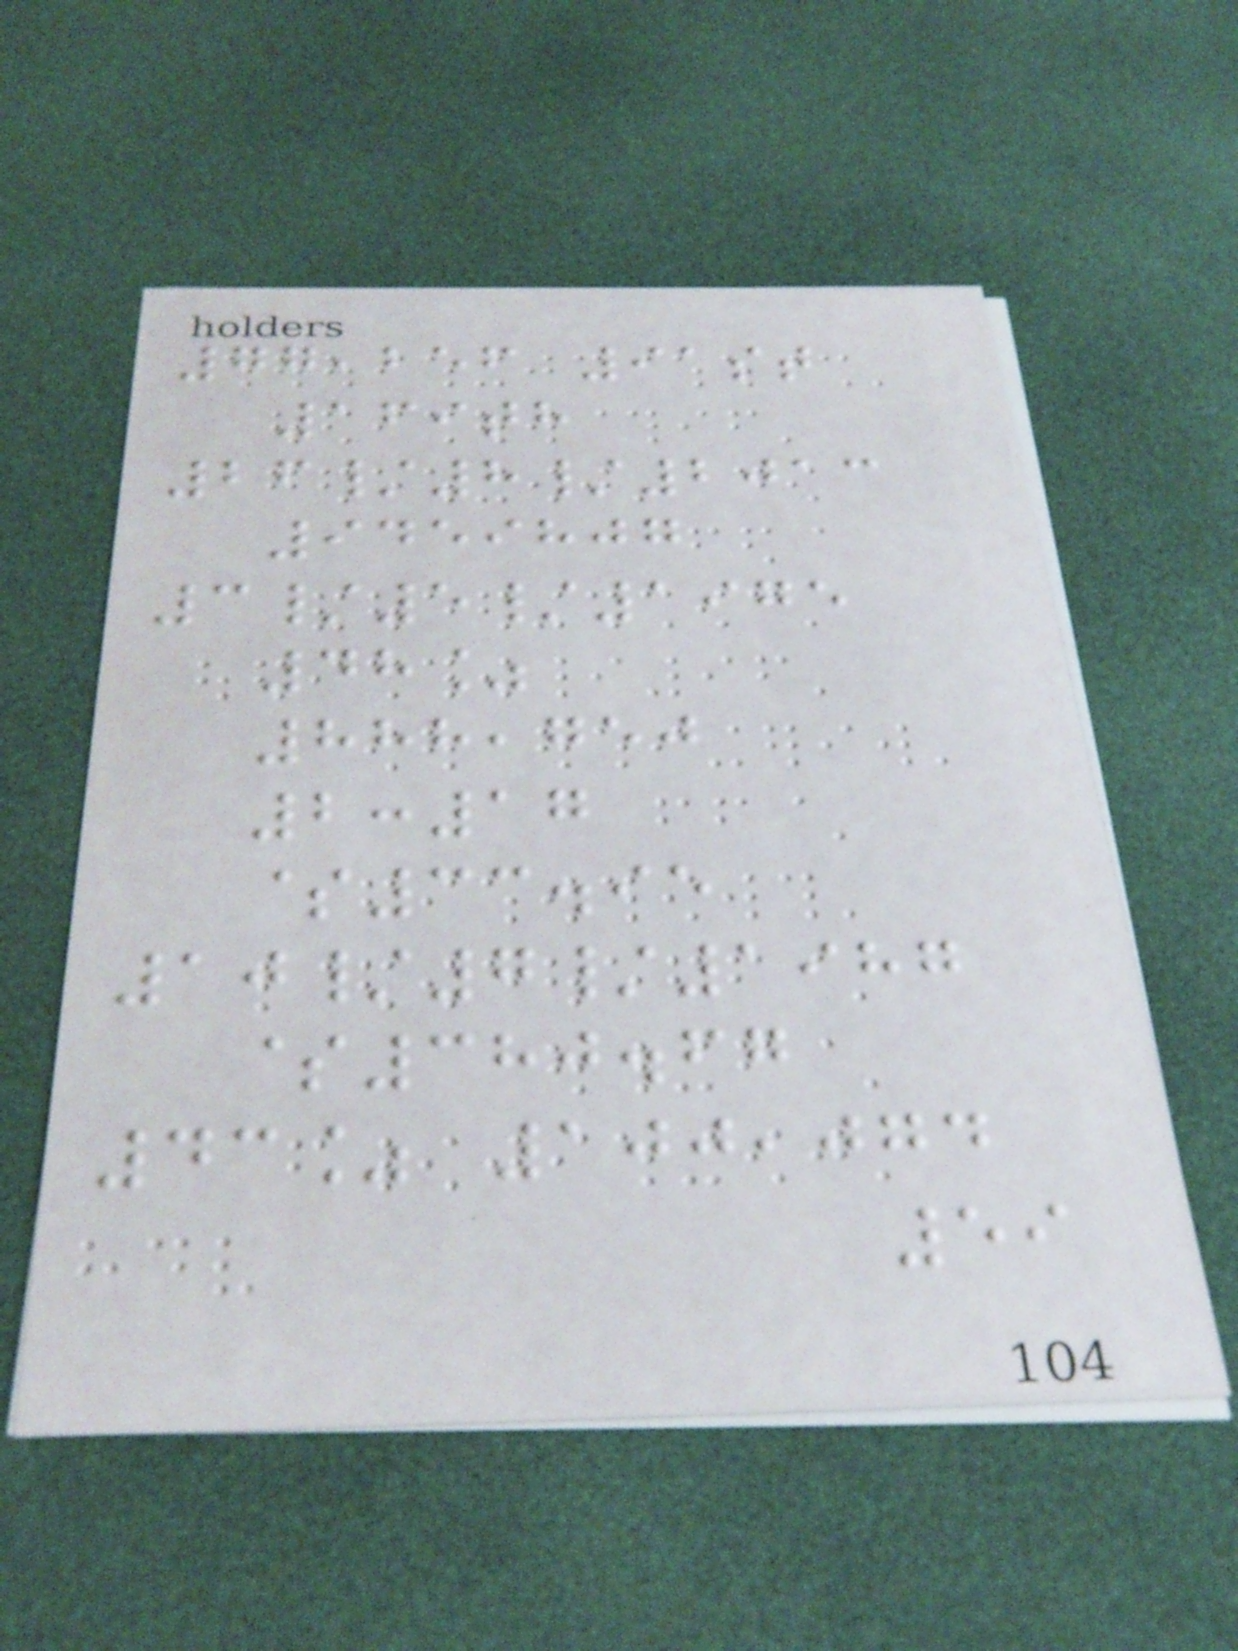77,256 91st
169th
26/8/2013
9459807
3/5/1975
48%
888,750
2:17
$33.95
10/7/1987
$380.67
43% 100,074
59
